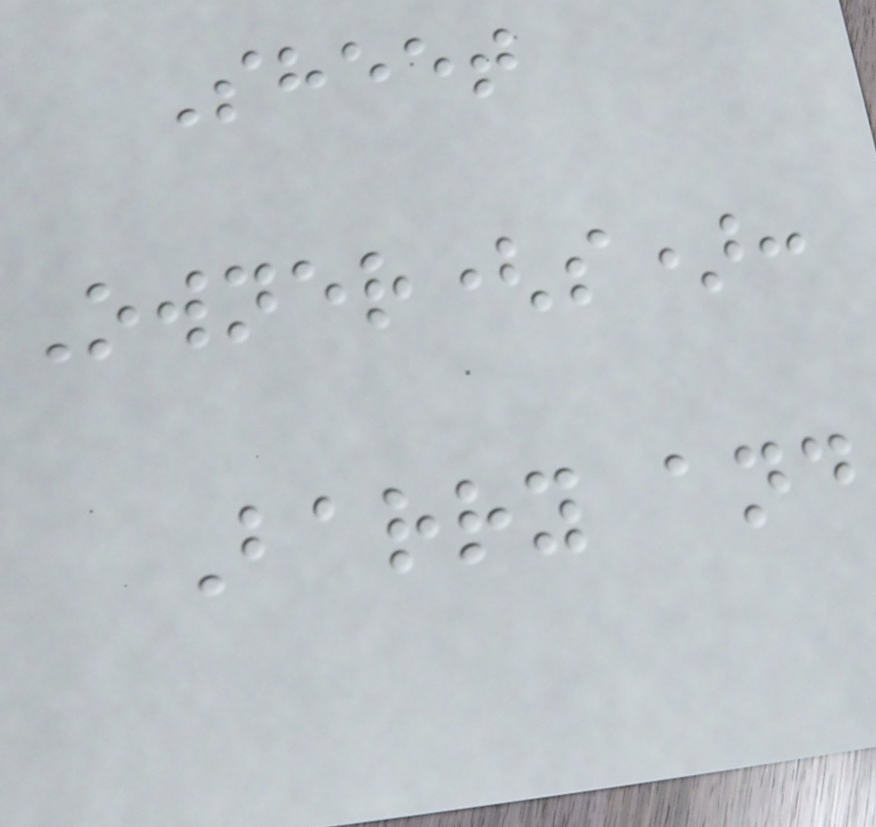Sheet
Owner(s):
Barry and
